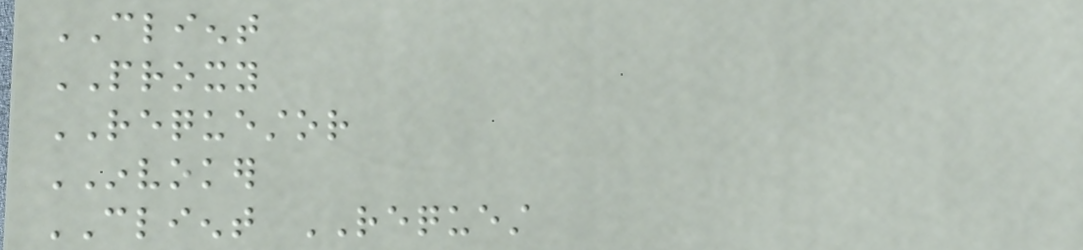CLIENT
PROXY
REQUESTOR
INVOKER
CLIENT REQUEST
